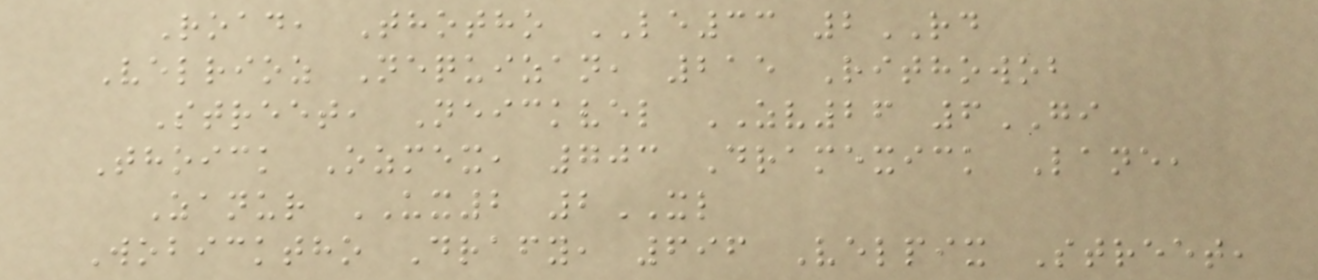Road, Thotho LE33 2RD
Velrioz Nequizan, 215 Rithowob
Street, Neickvel ZV26 6GI
Thoick Ozmex, 703 Dramexick Lane,
Zanur UX2 2XL
Wobicktho Drafy, 696 Velpix Street,
